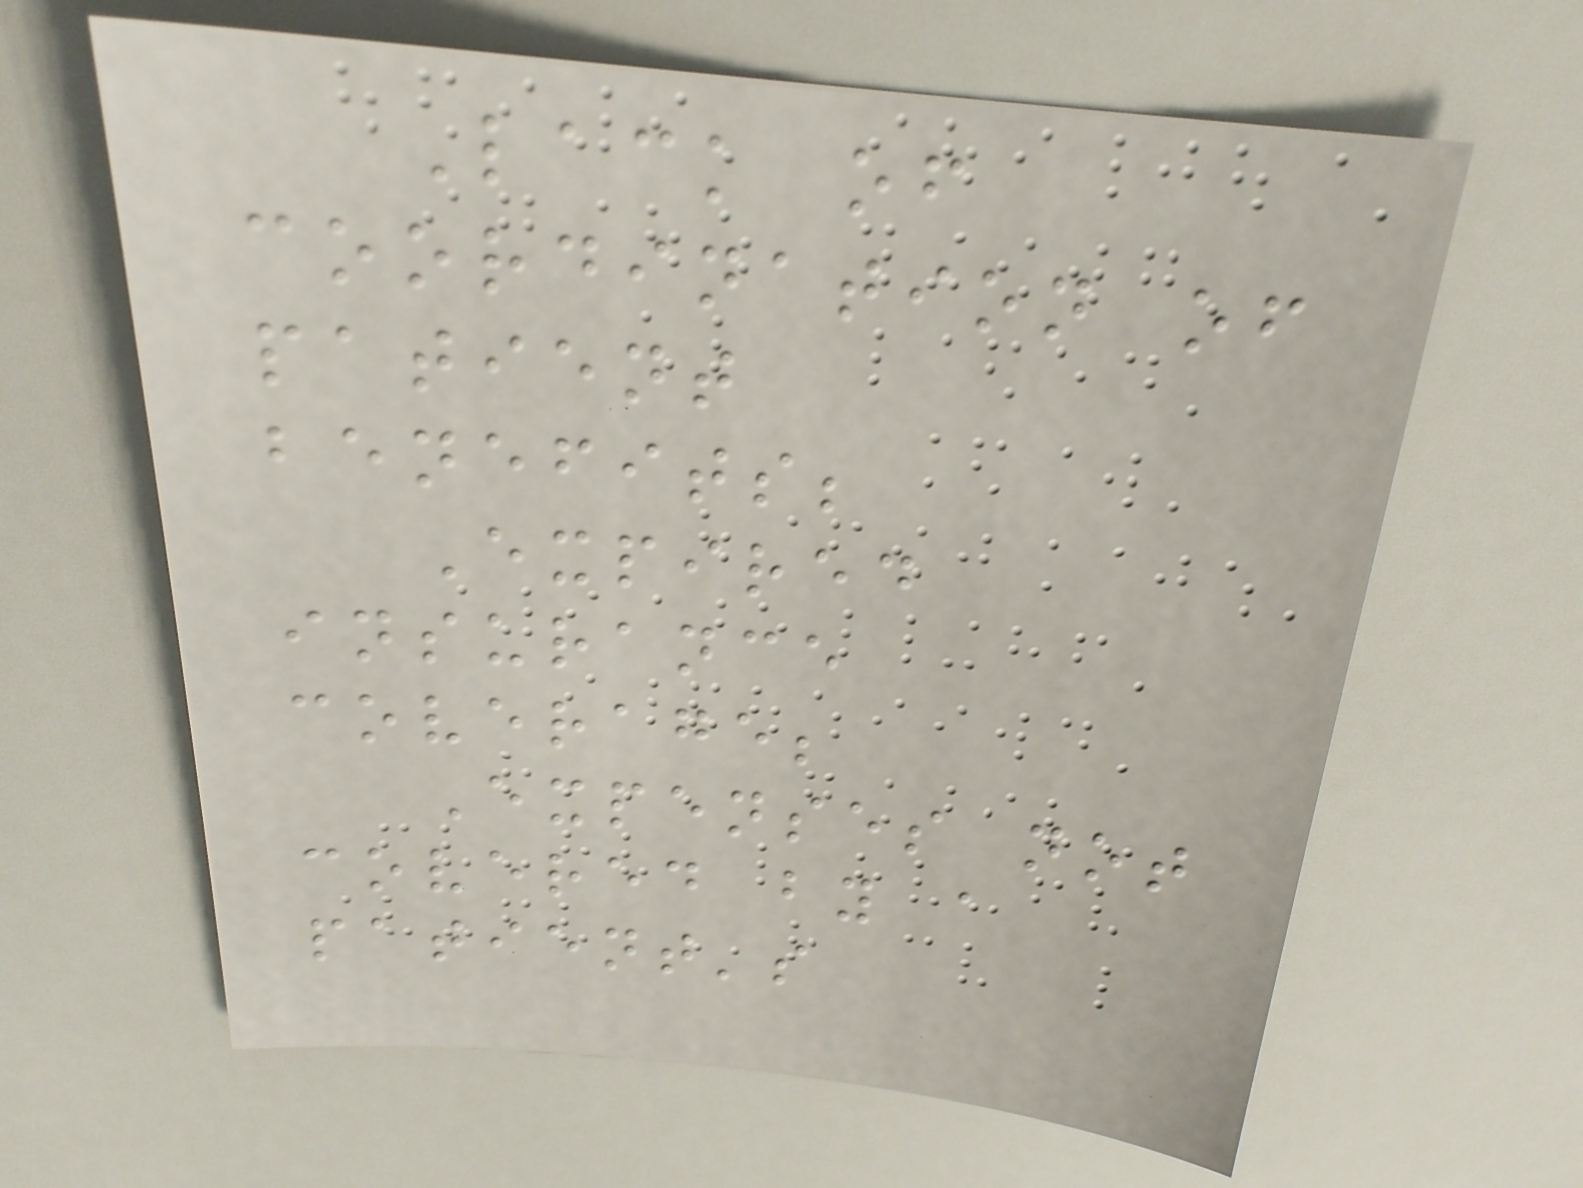Lack of
coordination of
patient
benefits;
Expired
insurance
coverage;
Expenses not
covered by a
patient's
